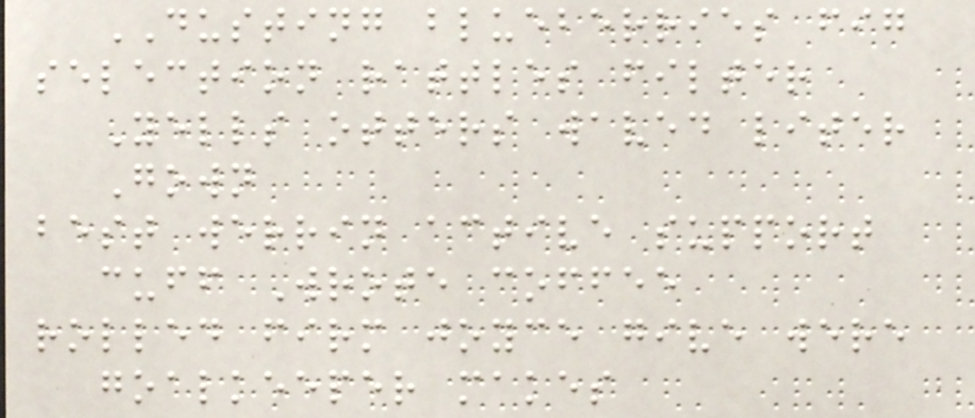DUSTING blueberries fig
selection rattles filter
Yells otters waved liter
Gown
best werrin active support
cuff Wrote coffee
rolled firm joyce give were
goalkeeper makes
